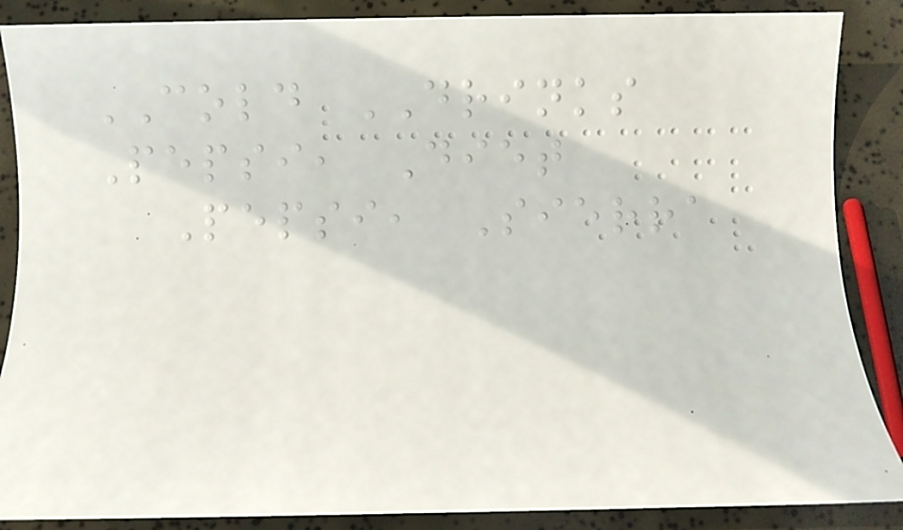COLD DRINKS
Pepsi, Diet
Pepsi, Sierra
